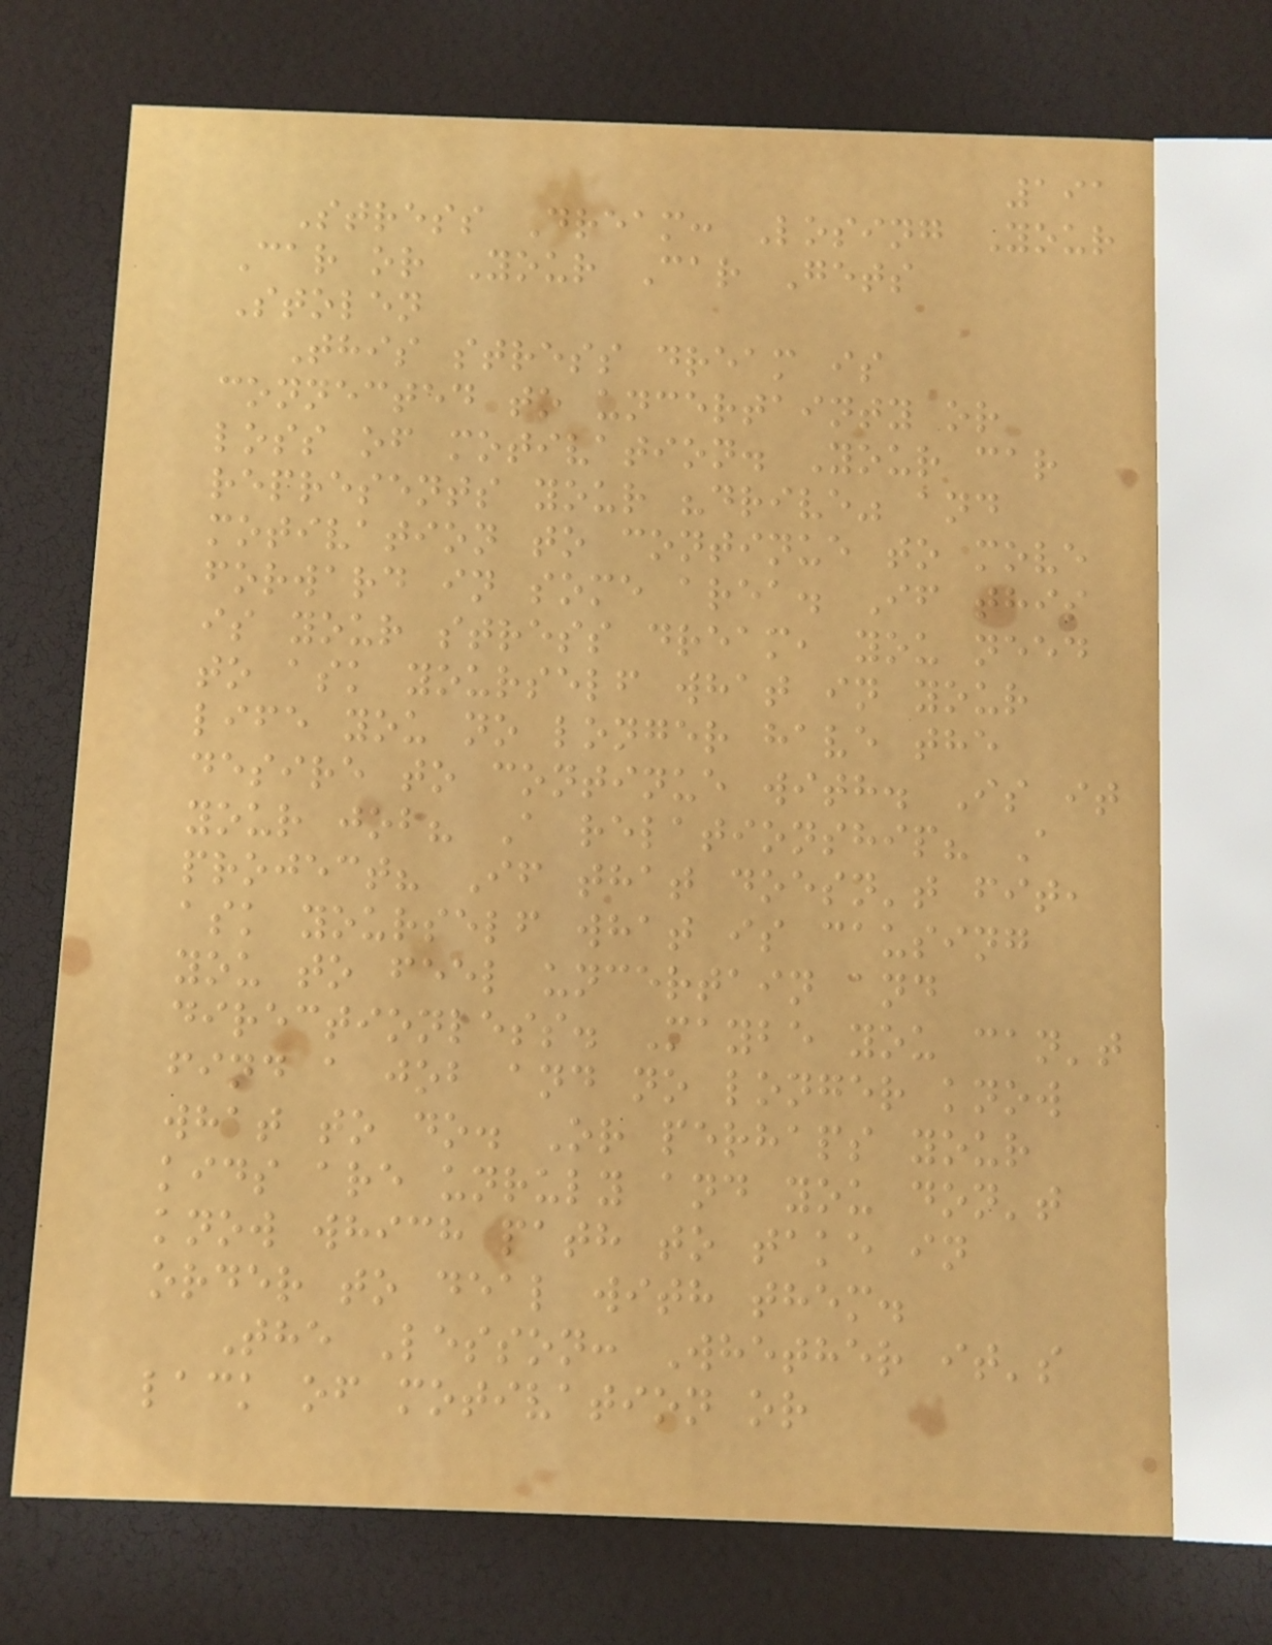191
Stress Dream: Losing Your
Car or Your Car Gets
Stolen
This stress dream is
connected to uncertainty or
loss of motivation. Your car
represents your "drive" and
motivation to continue to move
forward in some area. If this
is your stress dream, you need
to ask yourself what in your
life you no longer have the
desire to continue with. Is it
your job? A relationship? A
project? If that doesn't fit,
ask yourself what is causing
you to feel uncertain and
directionless. Maybe you can't
find a job and no longer know
what to do. Or perhaps your
kids are unruly and you don't
know which path to take in
order to deal with them.
The Lesson: Whether it's
lack of motivation or
